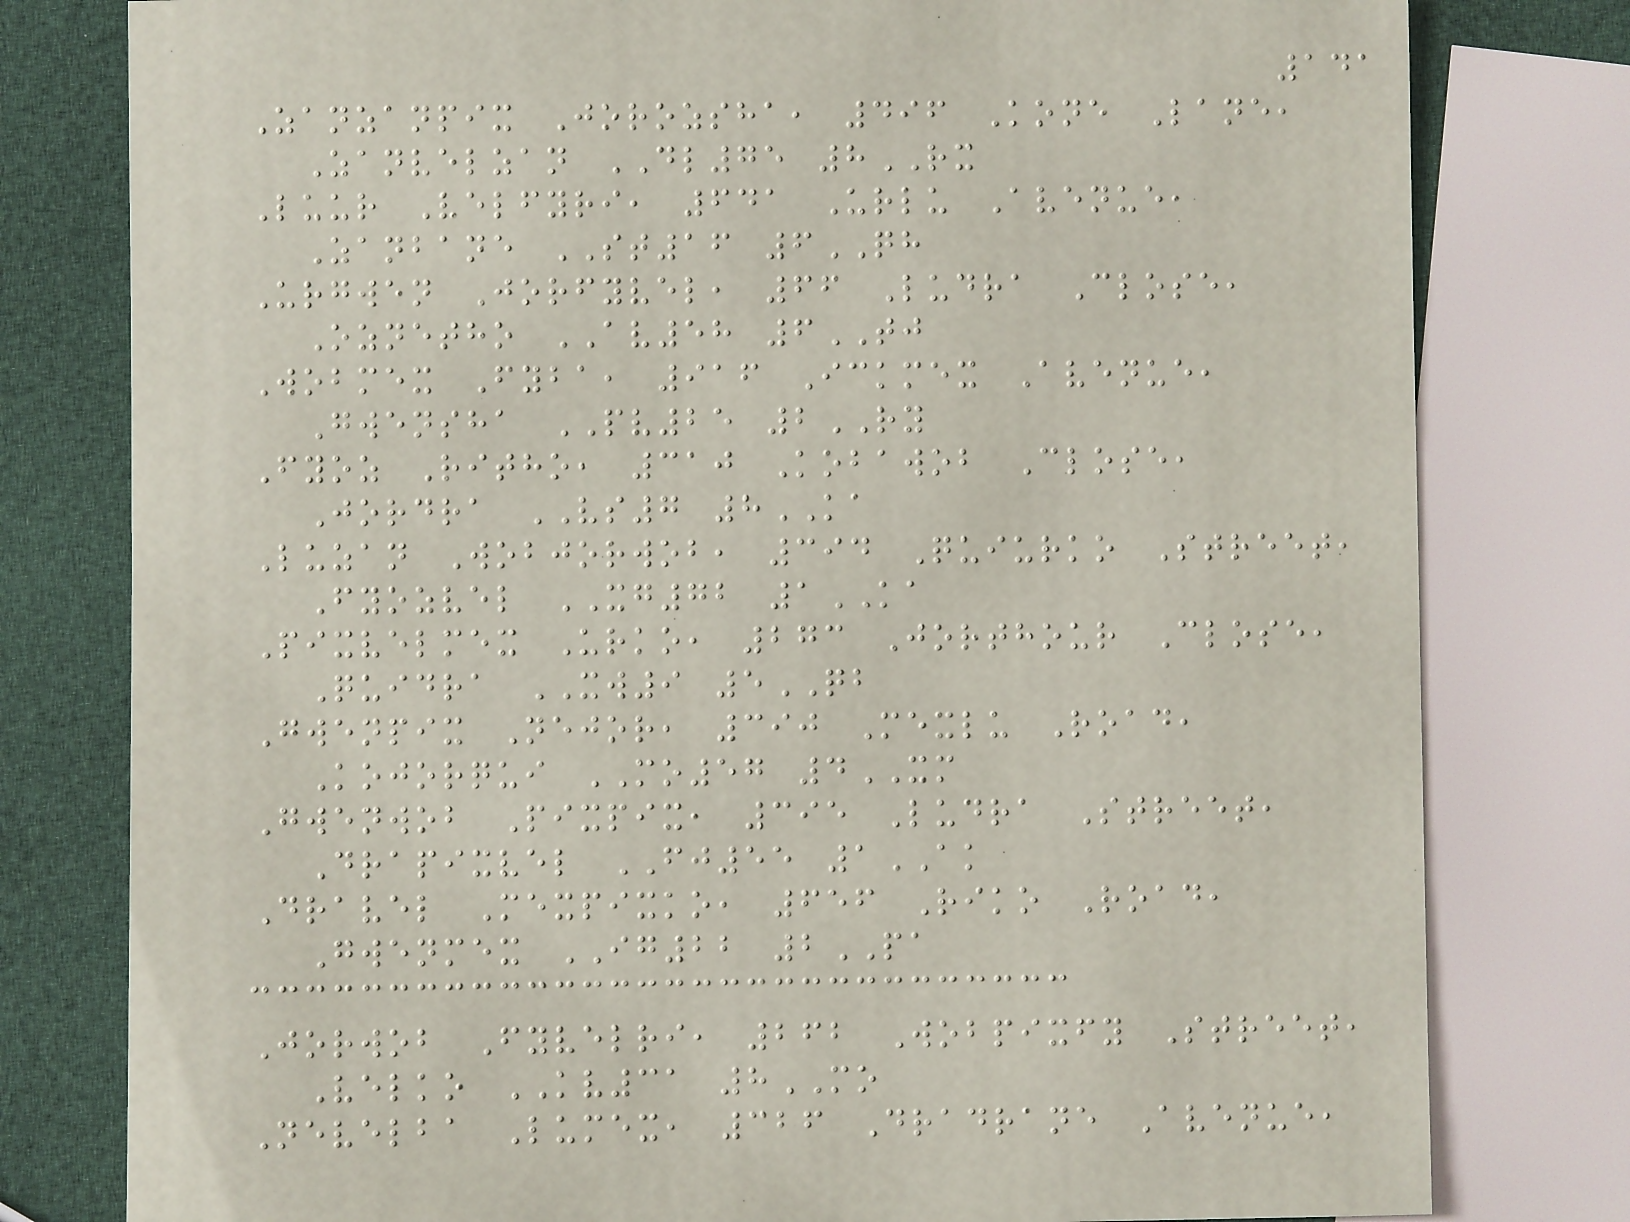141
Zanzanpix Jorozsha, 496 Kone Lane,
Zanvelzan DL75 8RX
Luur Velfyri, 641 Urlu Avenue,
Zanbane ST16 6QH
Urgwen Jorfyvel, 66 Ludra Close,
Oznetho AV58 6TJ
Wobmex Fyba, 916 Ickmex Avenue,
Gwensha PV25 2RY
Fyoz Ritho, 310 Kobawob Close,
Jordra VS7 8KA
Luzan Wobjorwob, 394 Quiurko Street,
Fyozvel XG72 1KA
Pixvelmex Urko, 273 Jorthour Close,
Quidra XW9 5QB
Gwenpix Nejor, 390 Mexlu Road,
Kojorqui MO57 4XM
Gwenwob Pixpix, 395 Ludra Street,
Drapixvel FJ55 1AK
Dravel Mexpixko, 656 Riko Road,
Gwenmex IG22 2PA
Jorwob Fyvelri, 262 Wobpixfy Street,
Velko KV31 8MO
Nevelba Lumex, 326 Dradrane Avenue,
